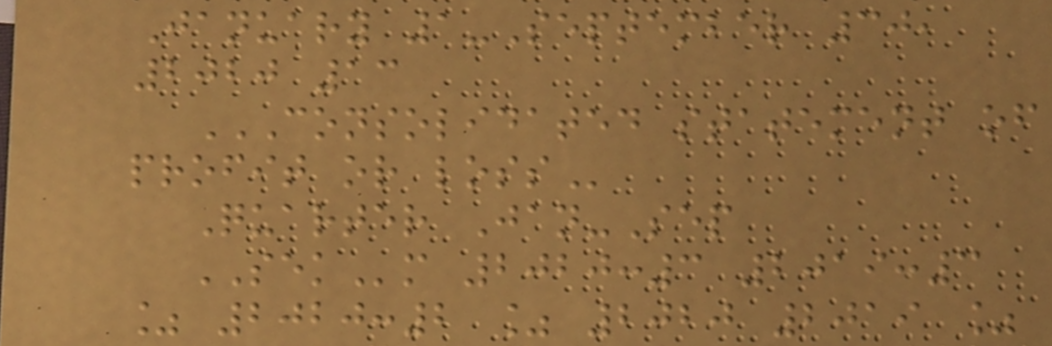January 1-September 30,
2020 13
CONSOLIDATED STATEMENT OF
PROFIT OR LOSS
Quarter Jan-Sep
SEKm 2020:3 2019:3
% 2020:2 % 2020 2019 %
